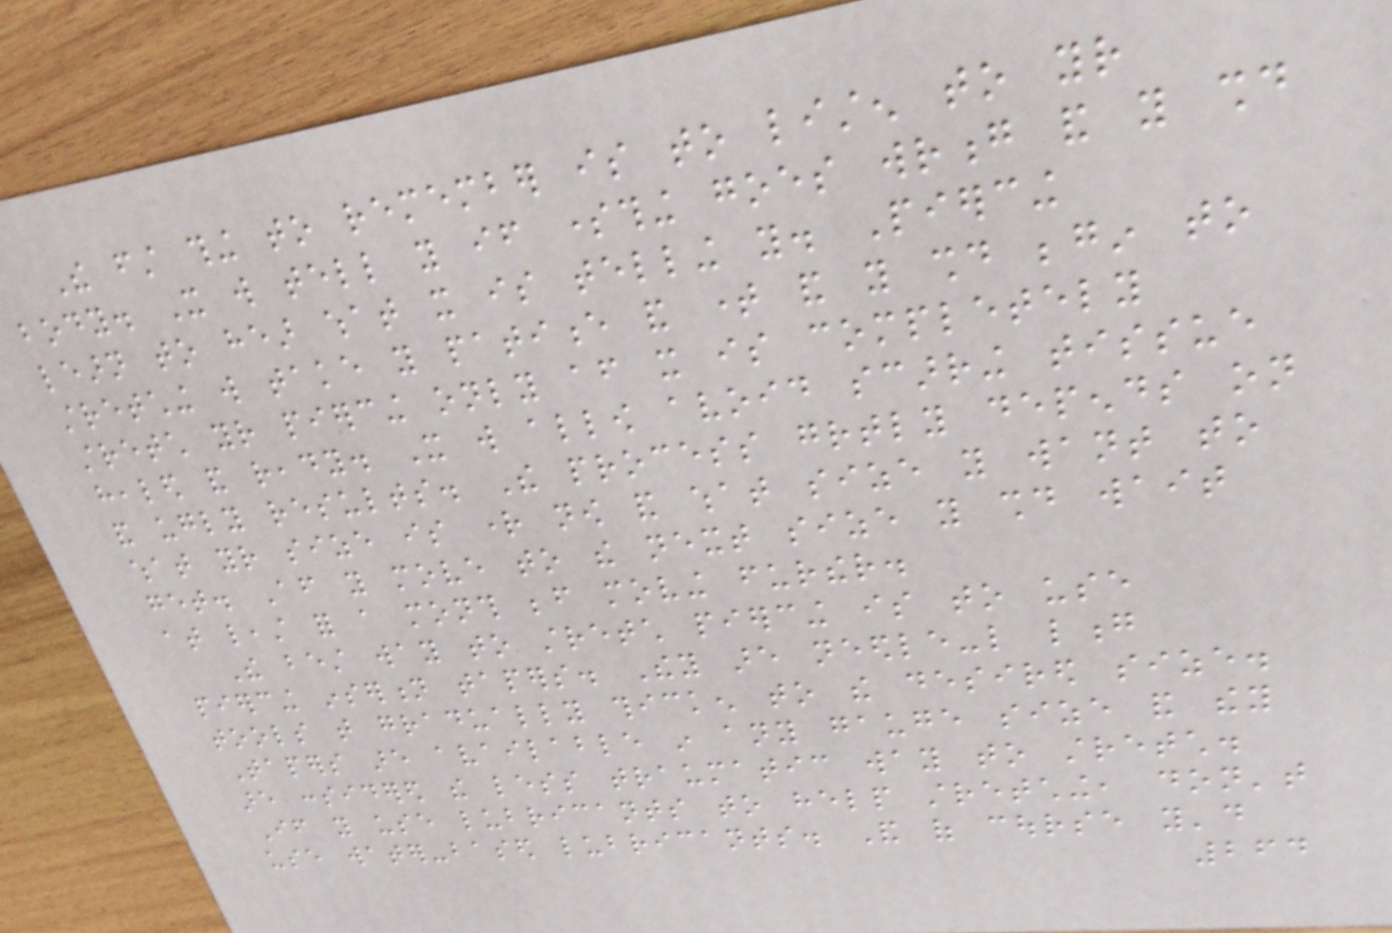The first thing to remember is to listen to your
body. It will tell you if something goes wrong and you should
learn to hear what it is telling you. Piercing
stretching will take you patience and time and you should begin to
stretch your piercing only after it is completely
healed and ready. It will allow avoid scarring tissue
and ugly results. The process greatly depends on
what your size is right now and what size you want to
get. After you move to the next size you should wait
at least for a month before moving further.
The best way to stretch piercing is to use
piercing insertion tapers. They are needle-like long
tools that gradually thicken to the desired size.
Tapers are available in any gauge size and they
are considered the less traumatic way to stretch.
If you use lubricants to help stretching, don't
use water-based lubricants. And of course you'd
264
